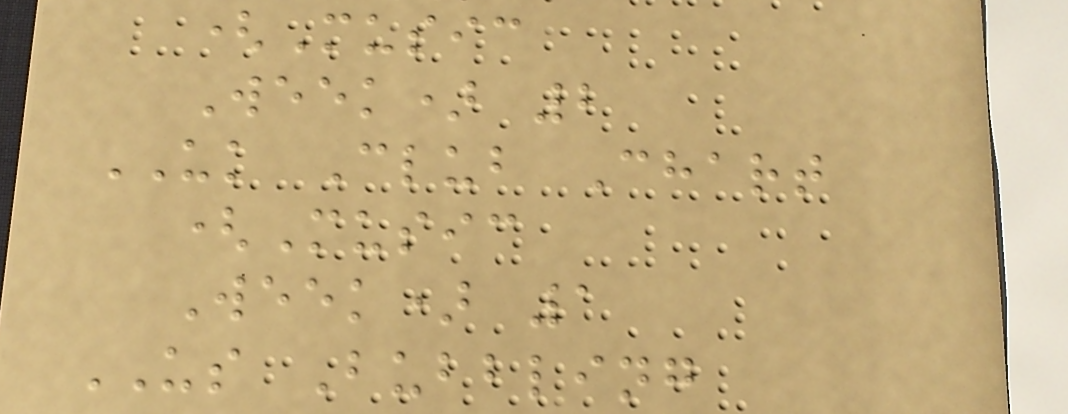(Music
Week) 2
UK Club Chart
(Music
Week) 1
US Bubbling
